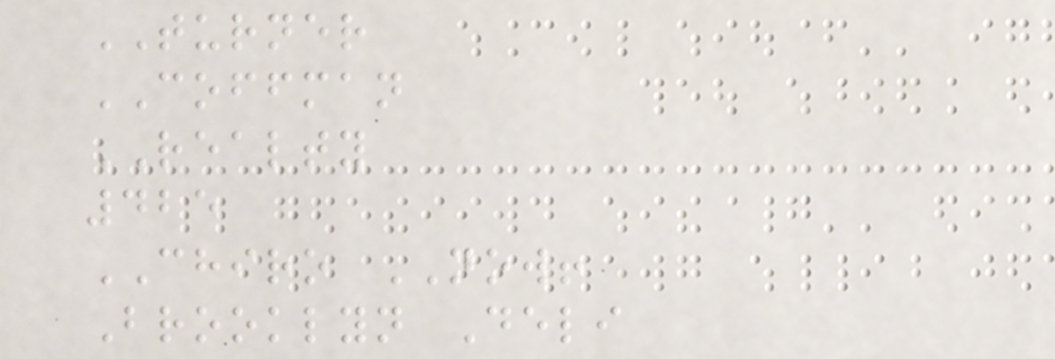TURNER
COFFMAN
REALTY
425
CHIRO NOW!
Brooklyn Deli
